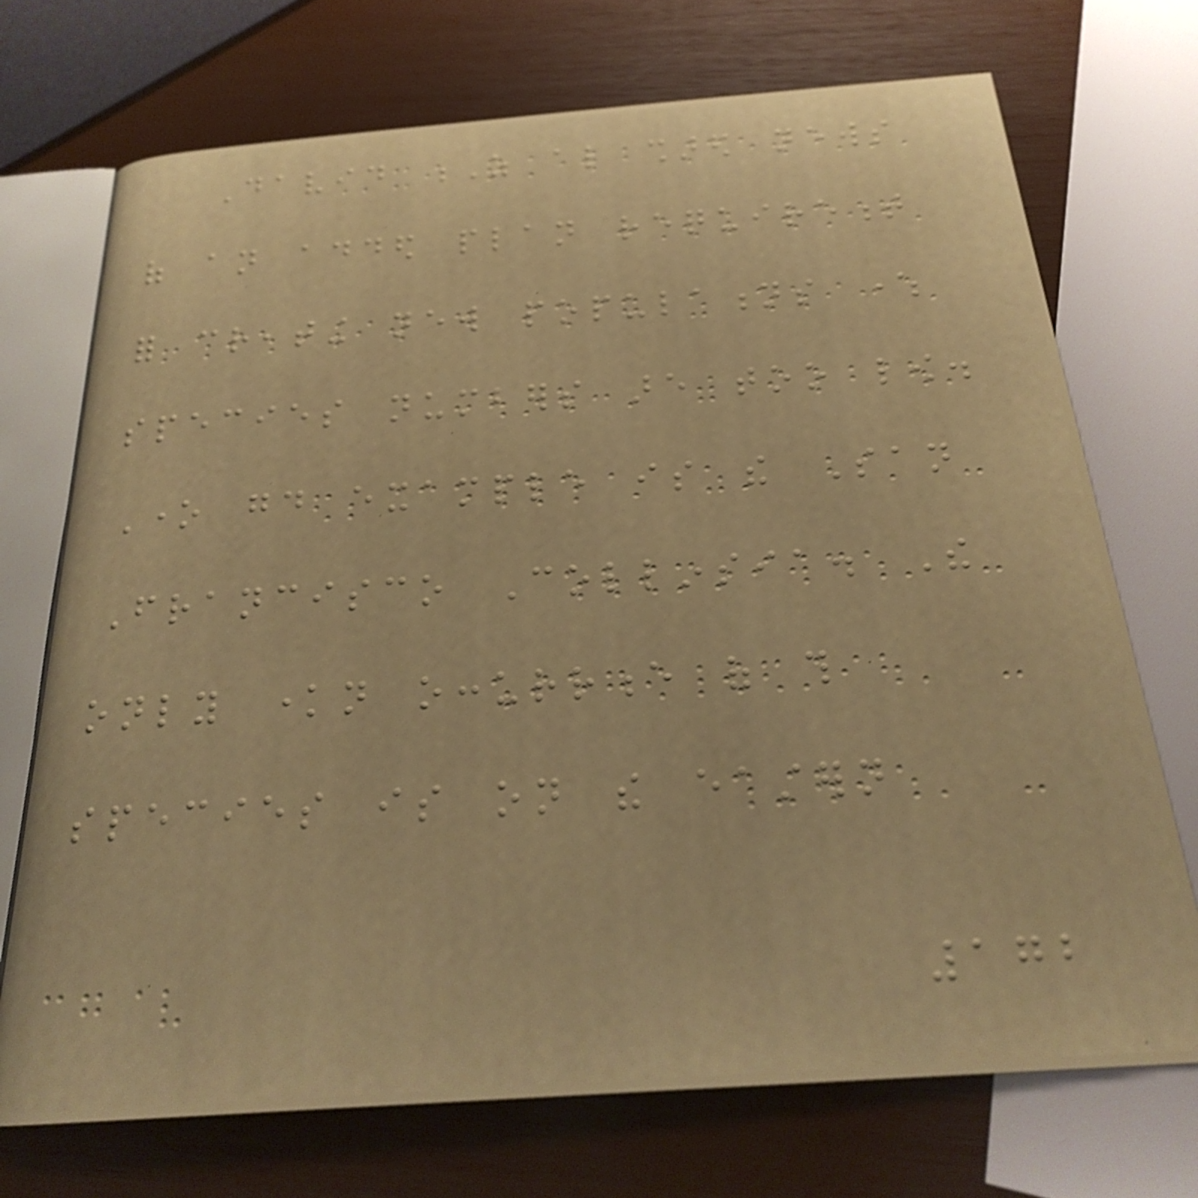David Z also shared news
of an added plan requirement
for creating new populations where
species numbers are too low.
One good example is the San
Francisco Collinsia. The
only known occurrence of this
species is on the eastern
172
